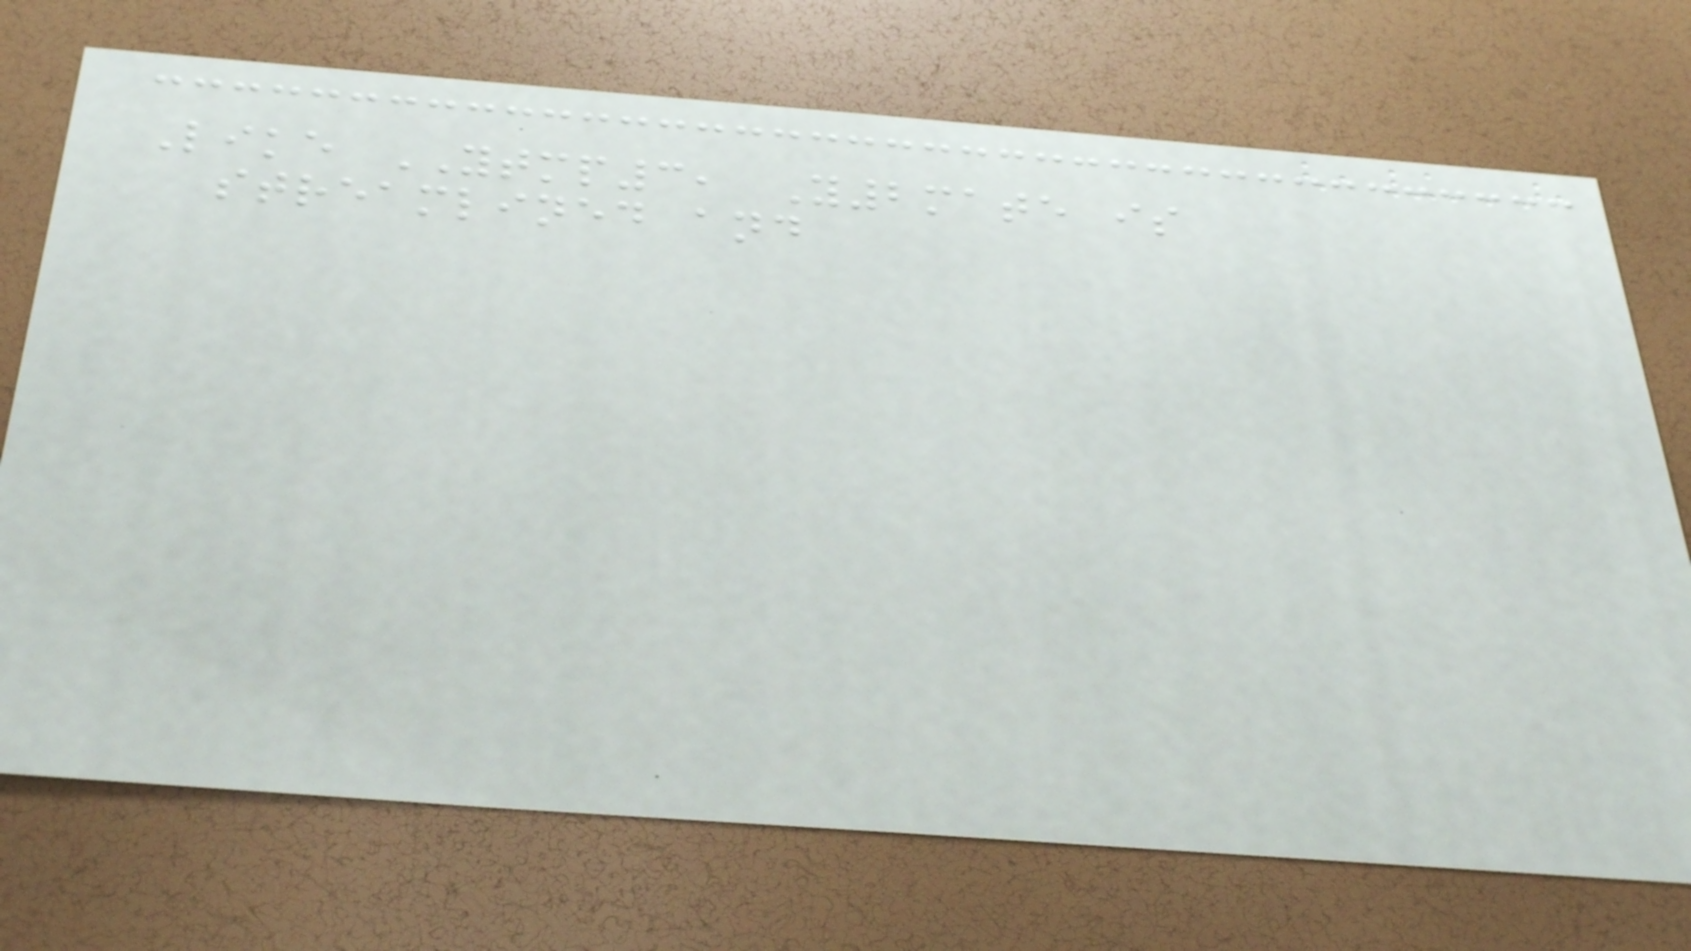Like YTMP3, Y2mate is
streamlined and
